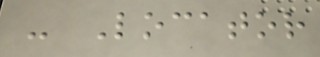- Locator
